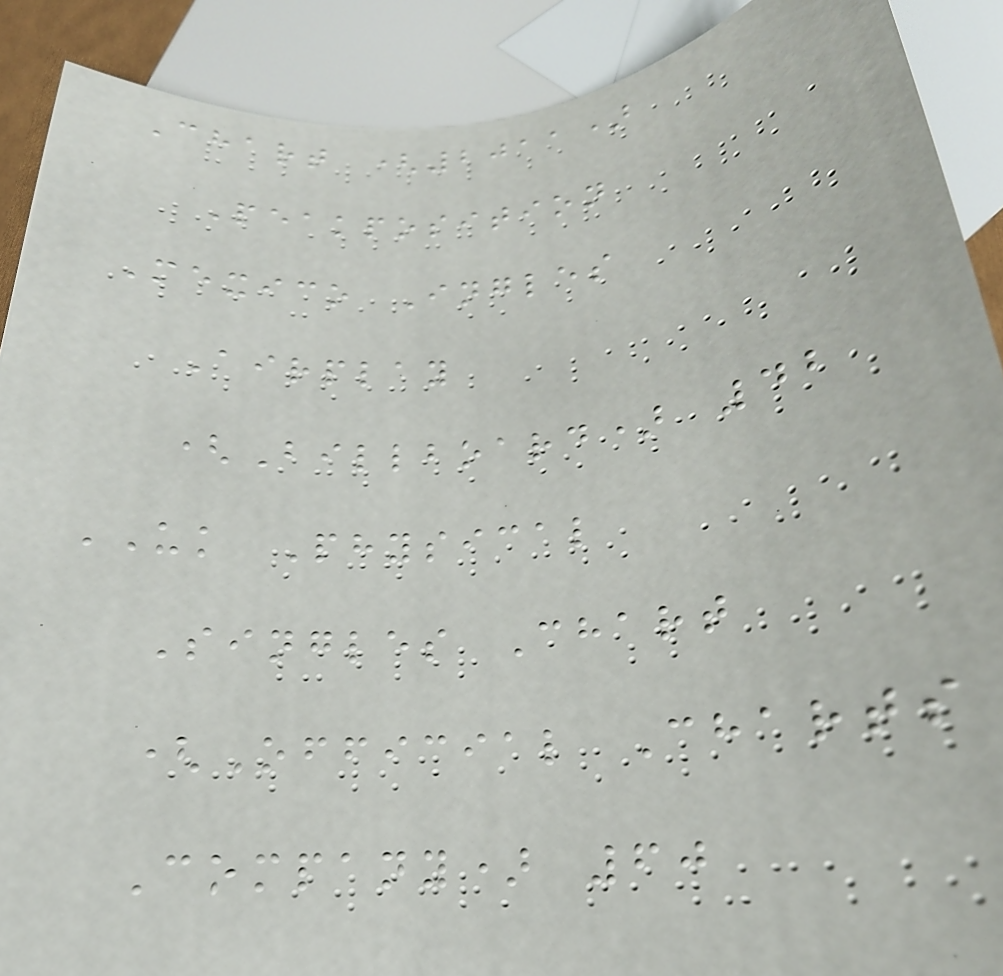Chart (2011)
Peakposition
Mexico Ingles
Airplay
(Billboard) 42
UK Physical
Singles Chart
(Official Charts
Company) 60
